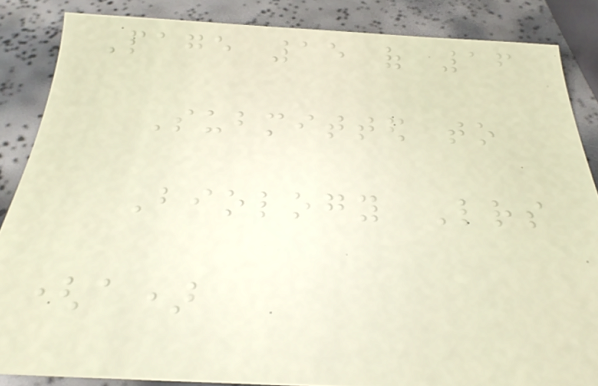Page 15 of 16
Submitted to
Biology Letters
(a)
